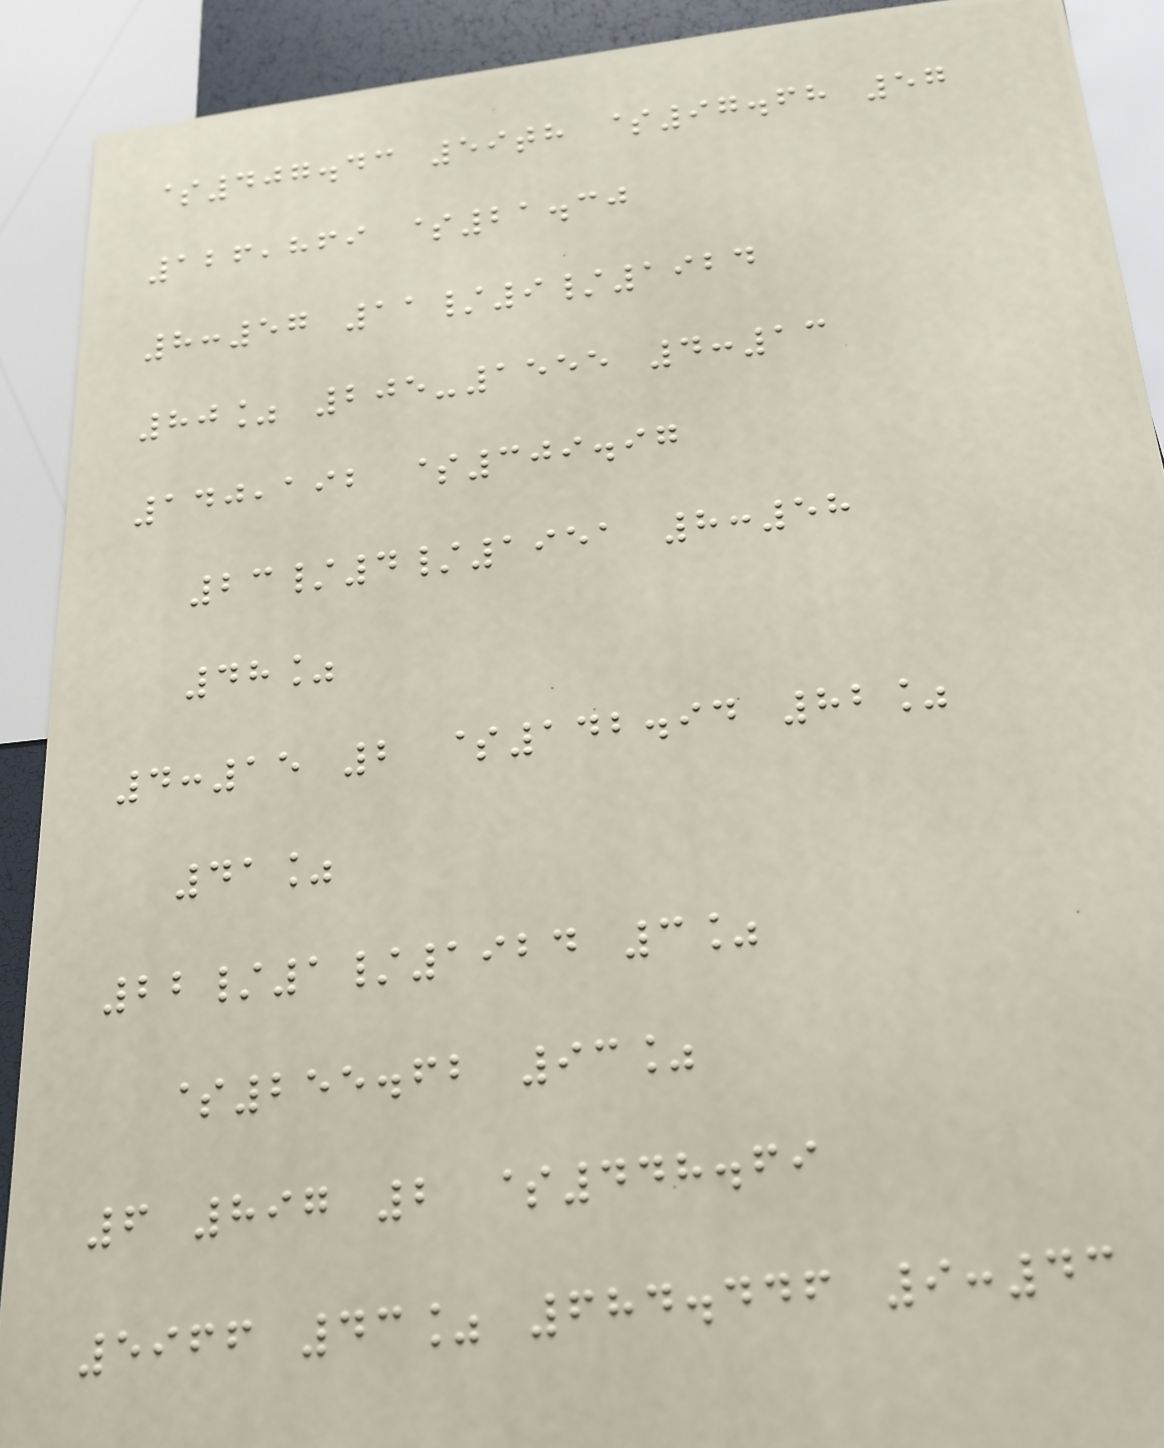$407.43 59th $97.68 57
126,869 $21.30
8:57 11/9/1924
80% 205-1555 4:13
140,192 $309.97
23/4/1951 8:58
48%
4:15 2 $142.94 82%
41%
22/1/1924 3%
$255.62 93%
6 897 2 $448.69
5966 43% 684.446 9:43
